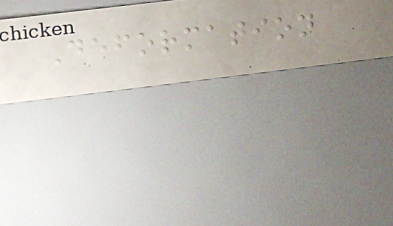Deformation
